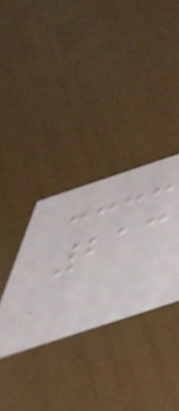213
